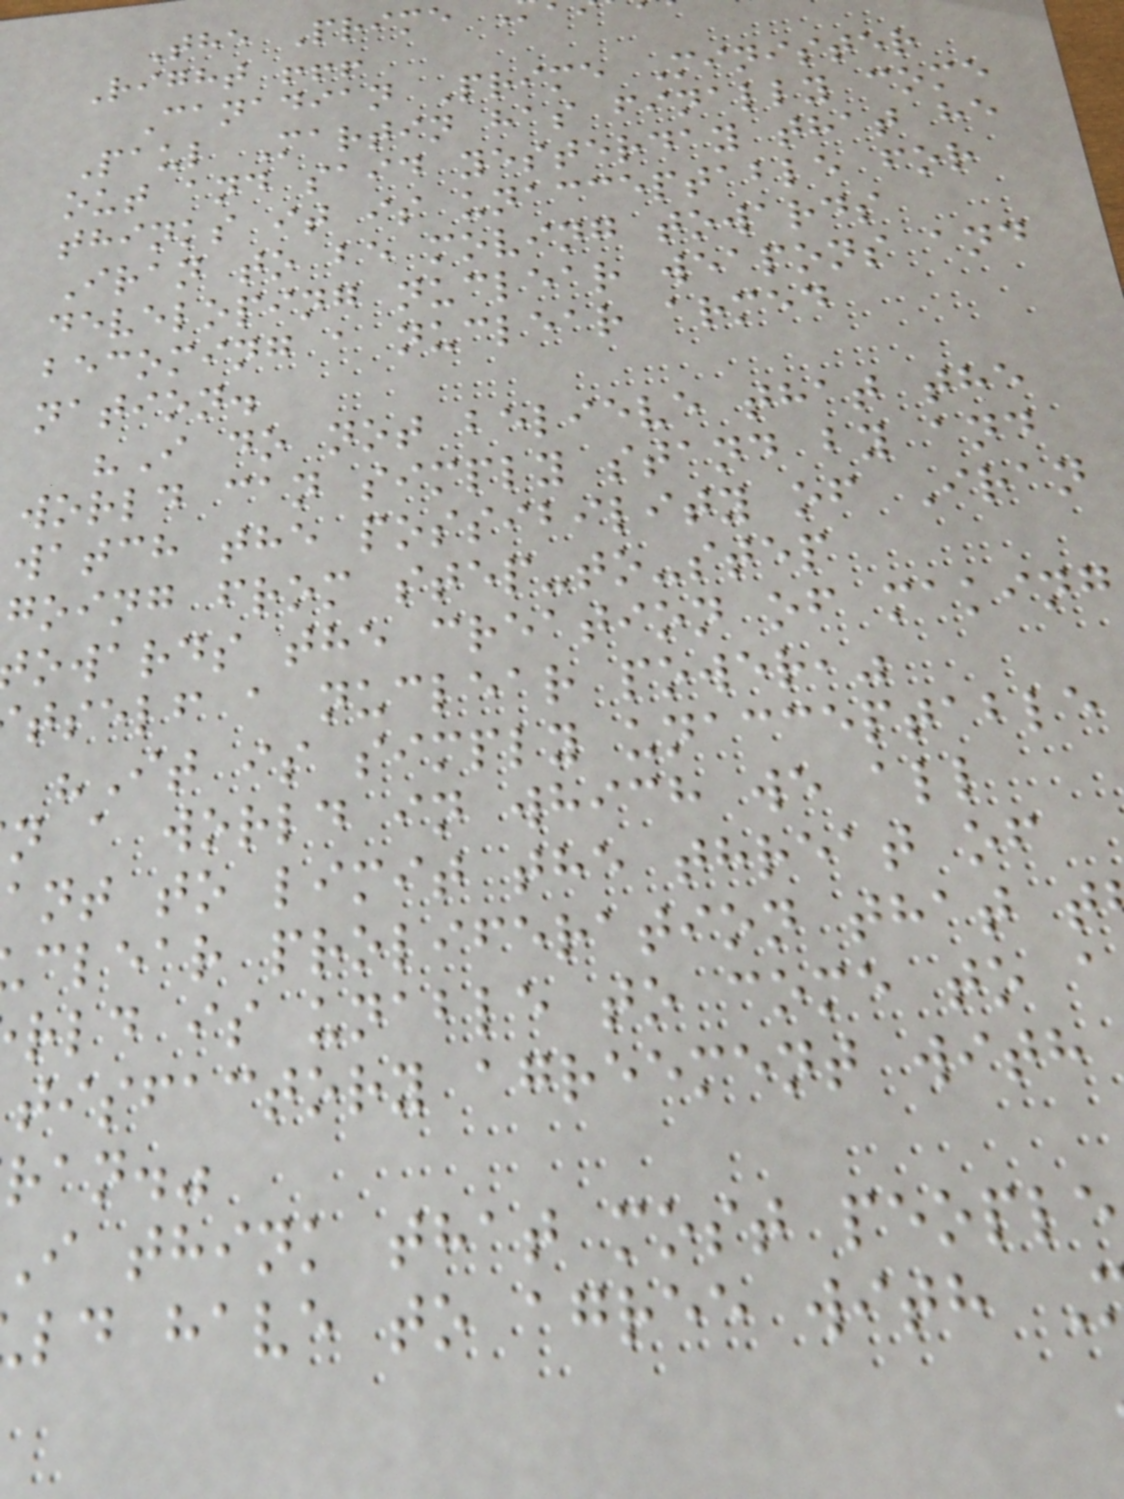The Prime
Right !!!
Canadian Prime Minister
Paul Martin has finally come
out and said yesterday that he
thinks it is unacceptable for
Iran to be moving towards
developing nuclear weapons and
becoming a nuclear armed
nation.
"I do not believe that the
world can simply stand by and
watch the possibility of Iran
going from step-to-step
owards the creation of making
tself a nuclear power,"
"It is simply unacceptable
n a world in which we all
ant to limit the threat of
clear proliferation that t
rld is unable to come to a
tisfactory agreement with
ran."
i think that most people
ld have to agree with
